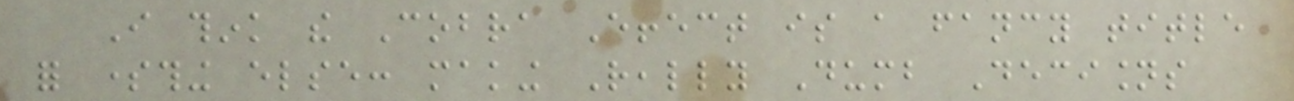I think the Cobra Effect is a fancy title
for something else: making Really Dumb Decisions
